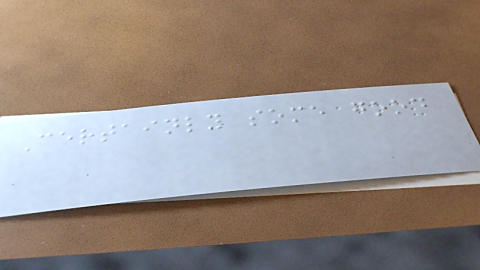Certainly some good
